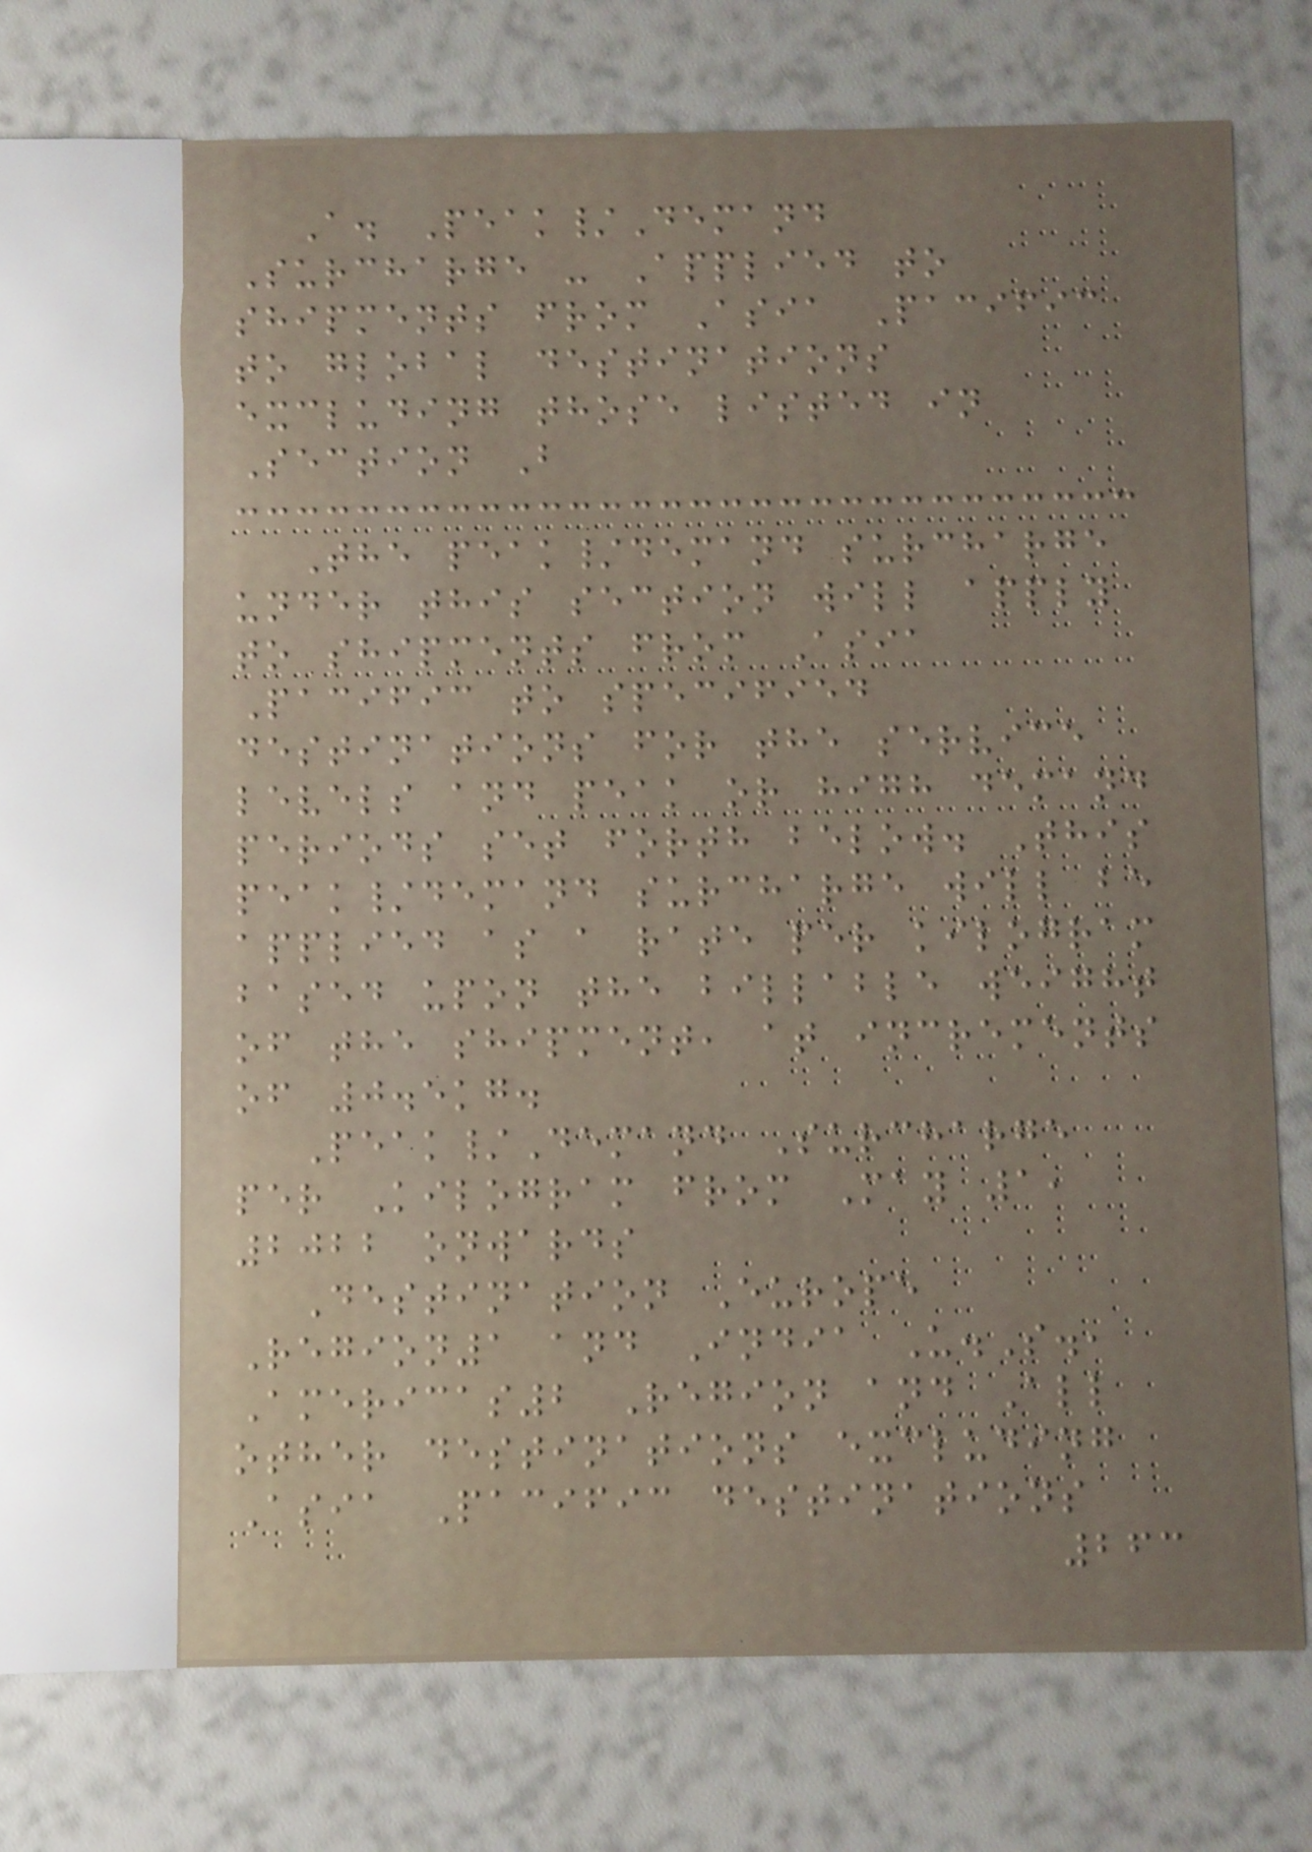A. Peak/Demand
Surcharge - Applied to
shipments from Asia Pacific
to global destinations
excluding those listed in
Section B
The peak/demand surcharge
under this section will apply
to shipments from Asia
Pacific to specified
destinations for the service
levels and peak or high demand
periods set forth below. This
peak/demand surcharge will be
applied as a rate per kilogram
based upon the billable weight
of the shipment, at increments
of 0.5kg.
Peak/Demand Surcharge
per Kilogram from May 1,
2022 onwards
Destination Europe
Region1 and India U.S.,
Americas2 Region and All
other destinations excluding
Asia Pacific destinations
263
